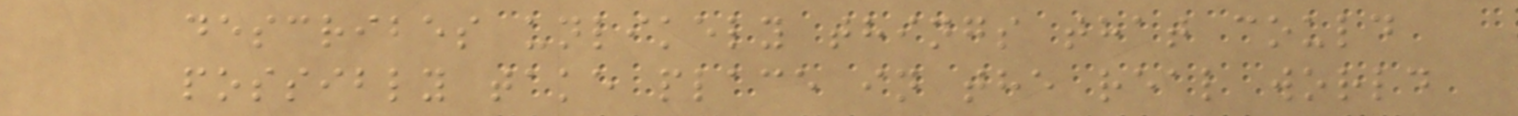describes unlikely things that could
possibly take place in the real world
